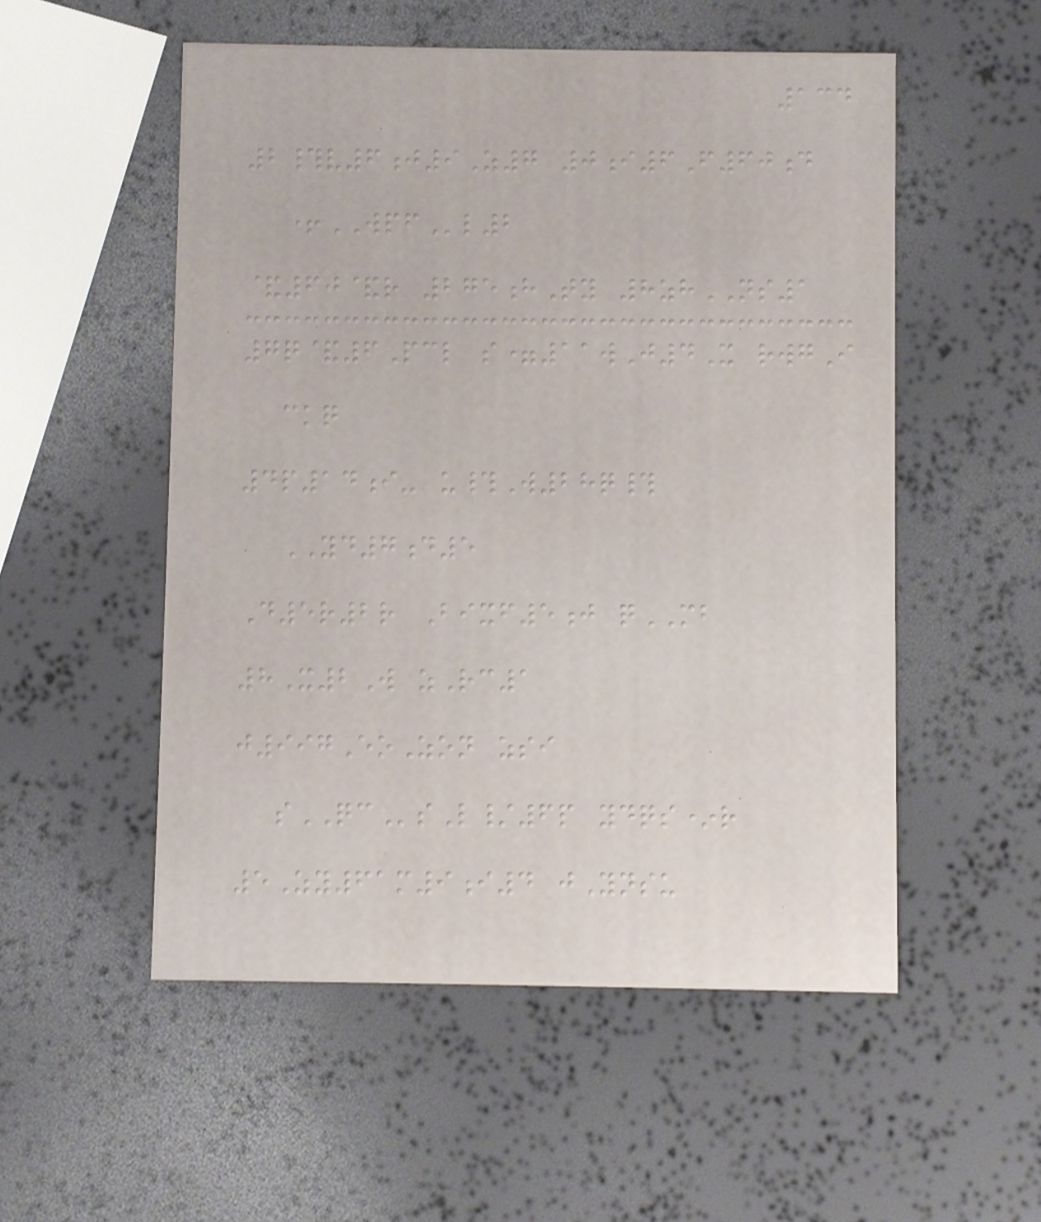134
2#v6j9Z7 0i6F60d
+WPFl2
&60&r 275hTy 8zhNS1
7q&6Pcl s=11wJ4X rwgI
ckq
4p14i- u#W28q#
YD7d5
D5r2r Bixf5j qMB
8X2W zRc1
j997EoZon zsi
sQCsL/6p ydqs*r
5Zy61m9i4 jYnsu
